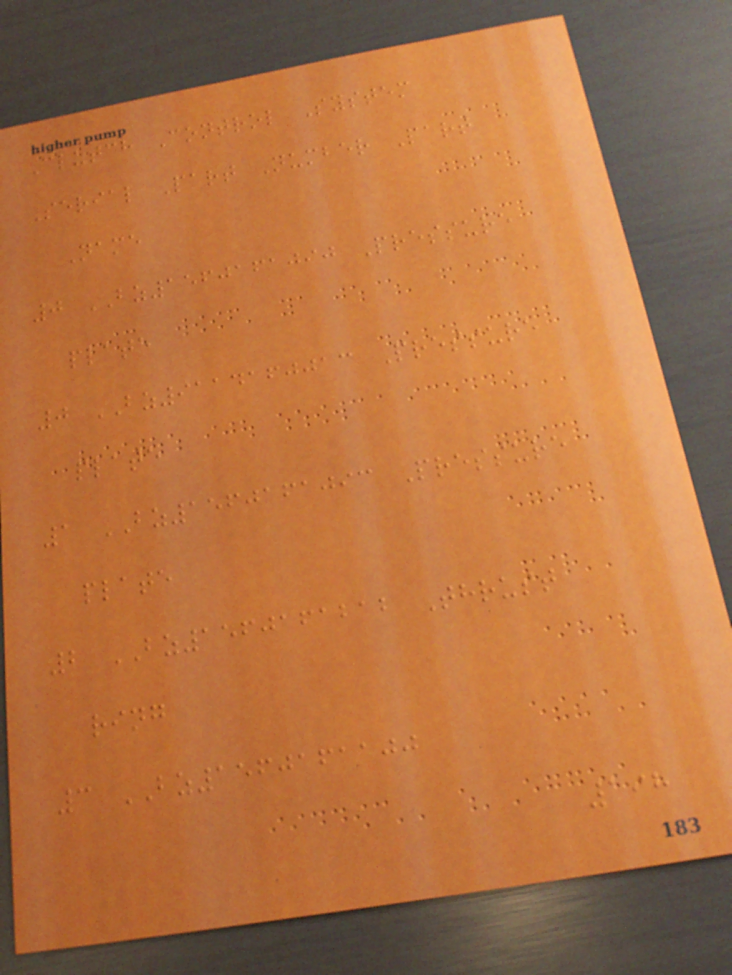Clutch Control System
Serial Part Number Part
Name
0 BZ1560161090 Pressure
plate
0 BZ9114160013 Pressure
plate
1 BZ1560161093 Pressure
plate
2 BZ1560161212 Thrust
ring
3 BZ1560161100
198
